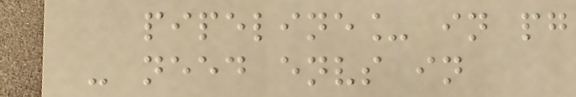pipeline_ in pg
- need envs in
